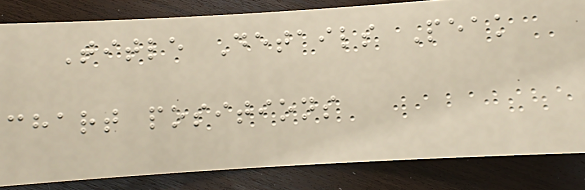Title Details Peak
chart positions
